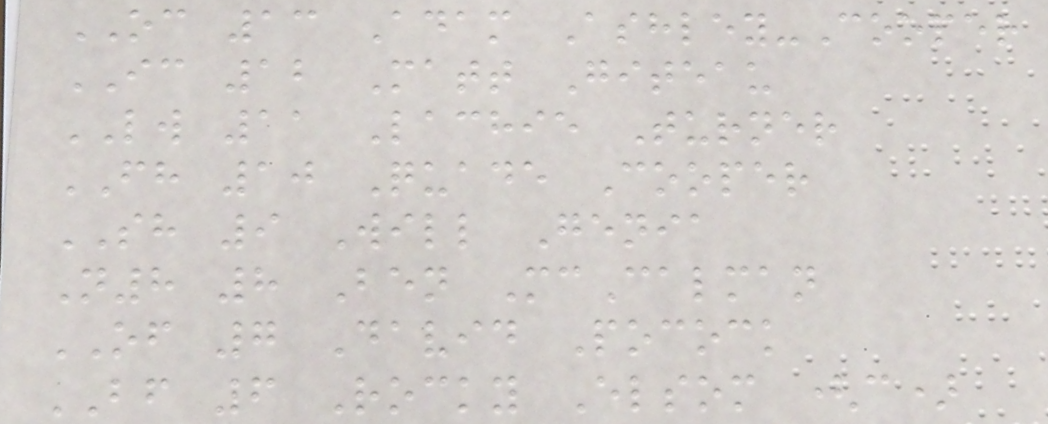OC 13 Adam Ashley-Cooper
IC 12 Matt Giteau
LW 11 Lachie Turner
FH 10 Quade Cooper
SH 9 Will Genia
N8 8 Ben McCalman
OF 7 David Pocock
BF 6 Rocky Elsom (c)
